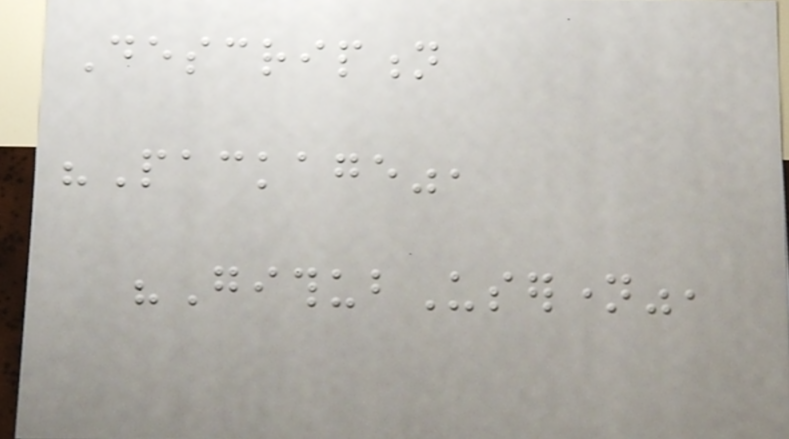Description
"Package",
"GithubUsername",
